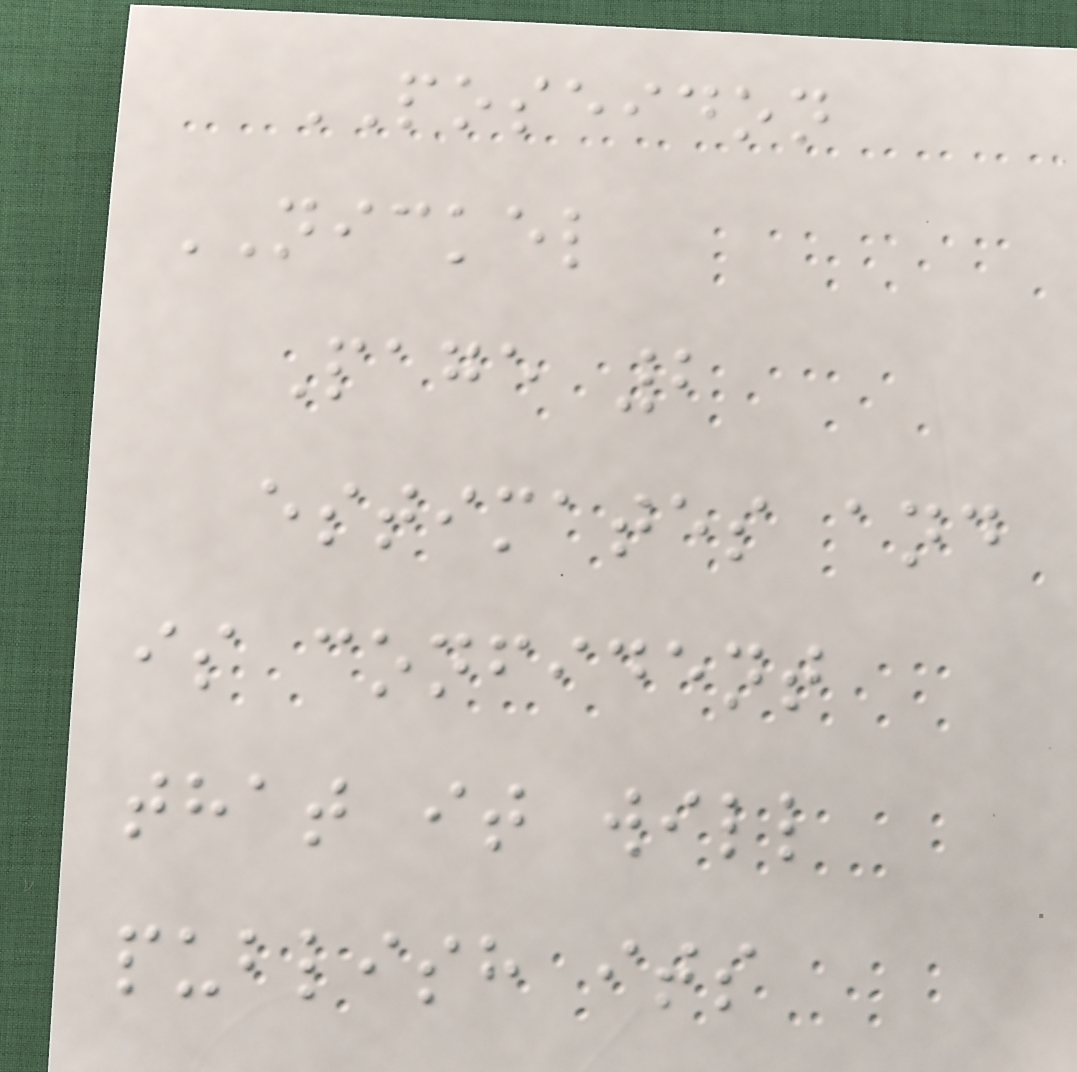POSEIDON
NICKEL
Page 2
estimates and
is confident
that it will
publish its
